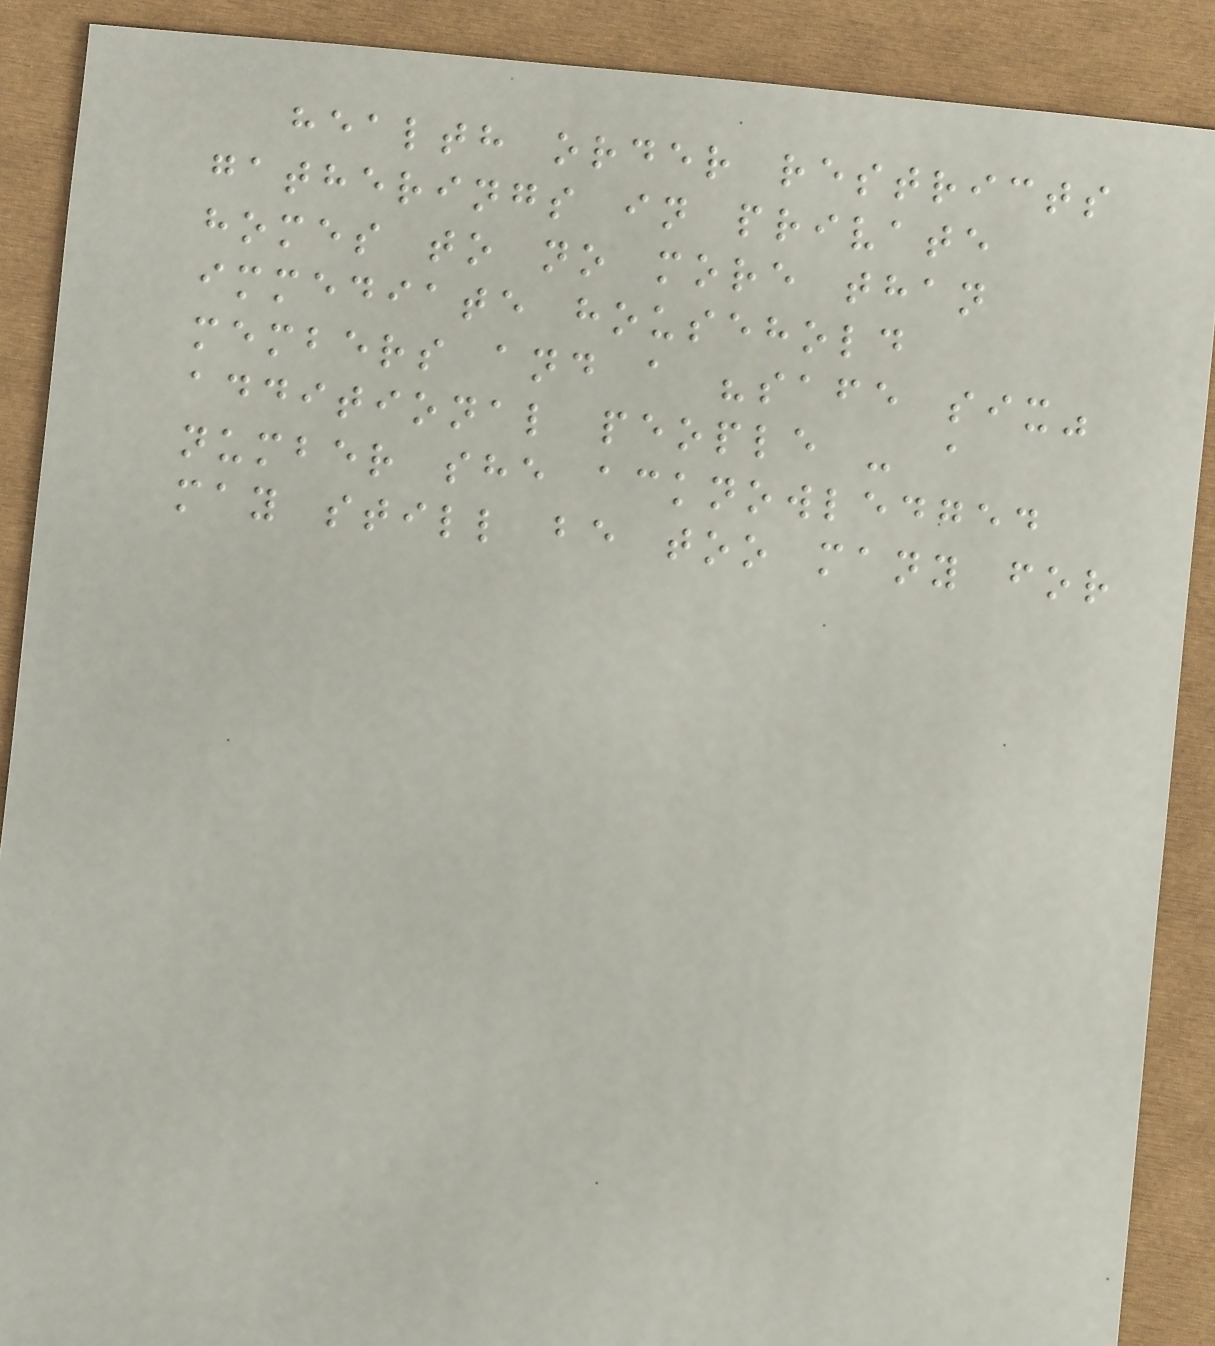health order restricts
gatherings in private
homes to no more than
immediate household
members and a "safe six"
additional people - a
number she acknowledged
may still be too many for
